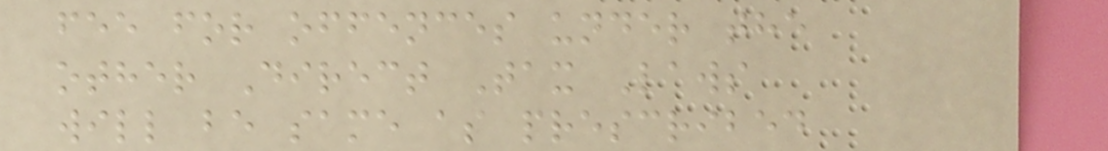fee for offences under the
other Direct Tax Laws
will be same as prescribed
